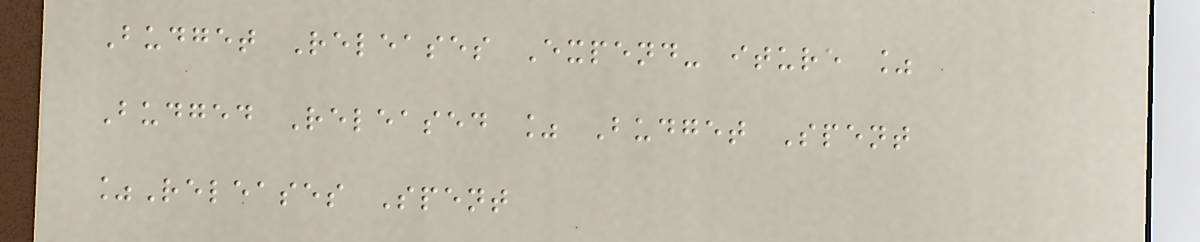Budget Releases Expend- iture %
Budged Released % Budget Spent
%Releases Spent
